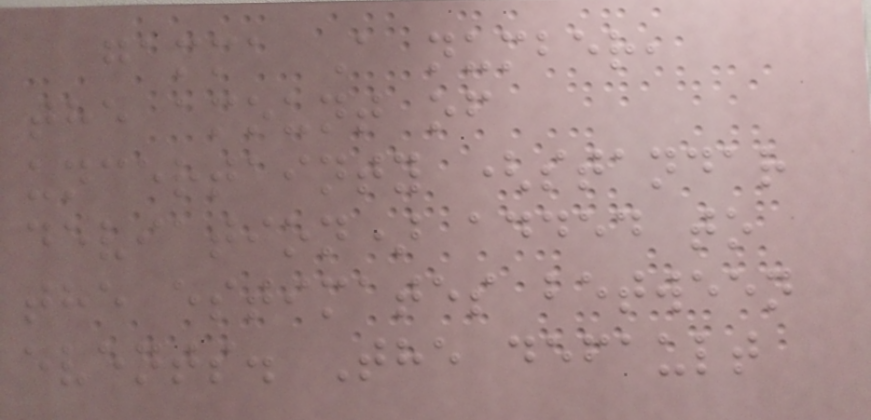gamma A number,
the amount of
uncertainty (standar
deviation) added to
the estimates between
events. The default
